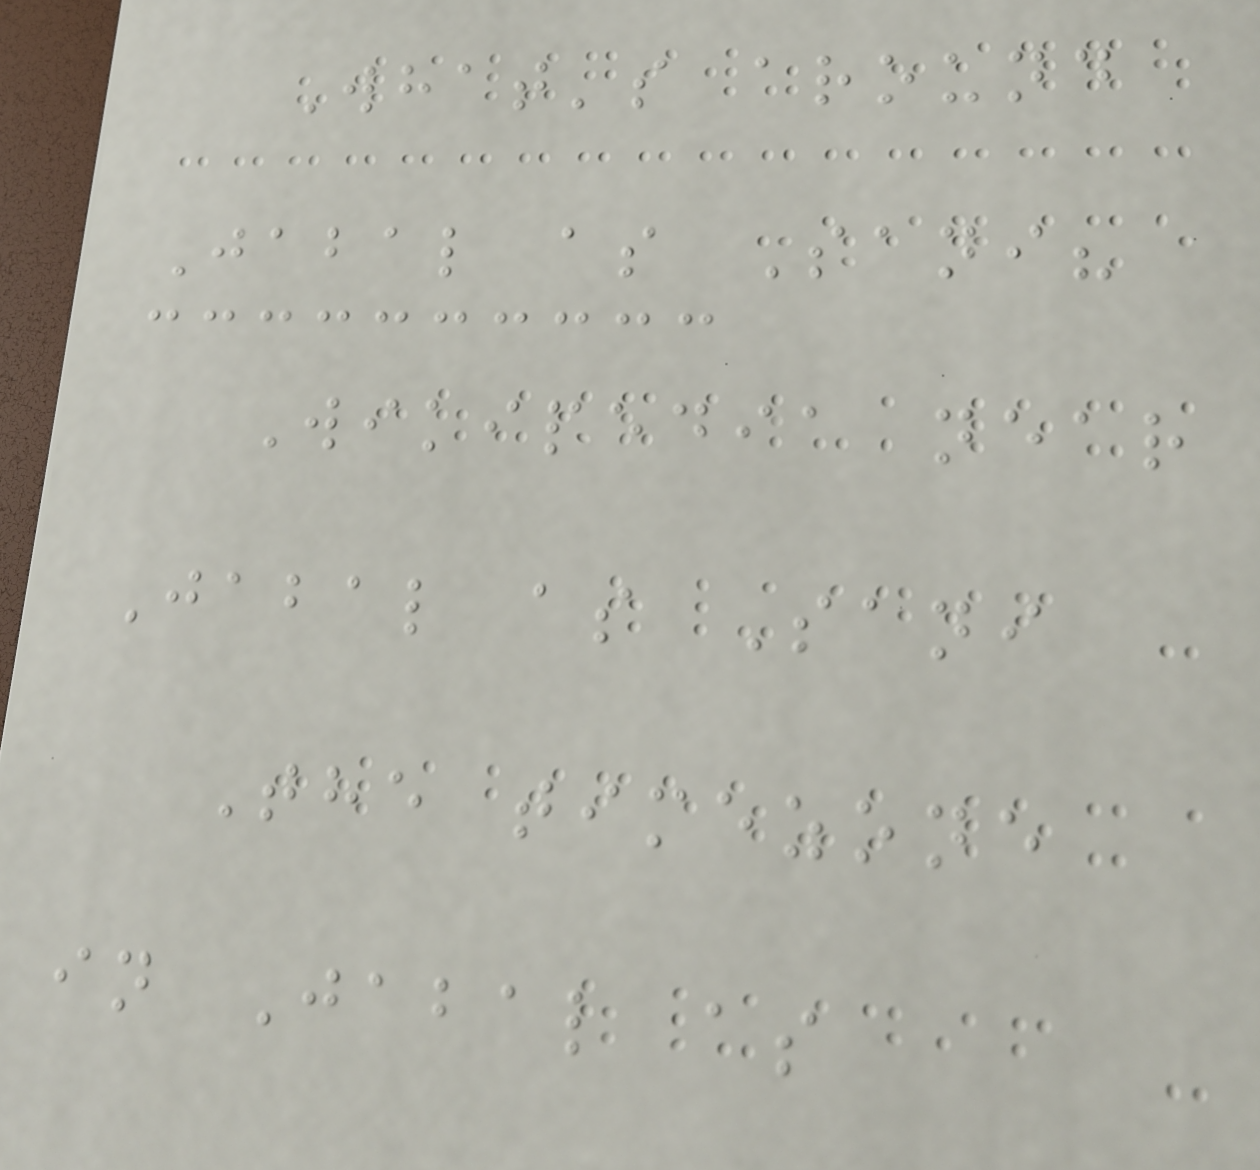What's around
Jabal as Sani?
Wikipedia near
Jabal as Sani
The timezone
in Jabal as
